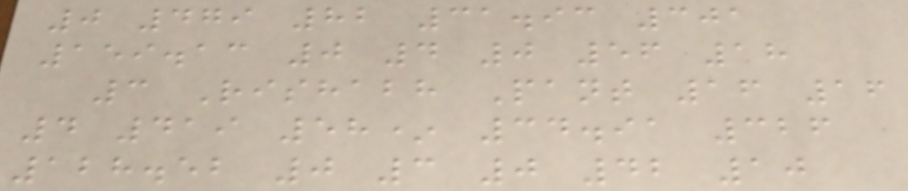0 479 82 31.93 301
159.13 0 4 0 56 18
3 Rishabh Pant 16 16
4 419 58* 34.91 326
128.52 0 3 0 42 10
